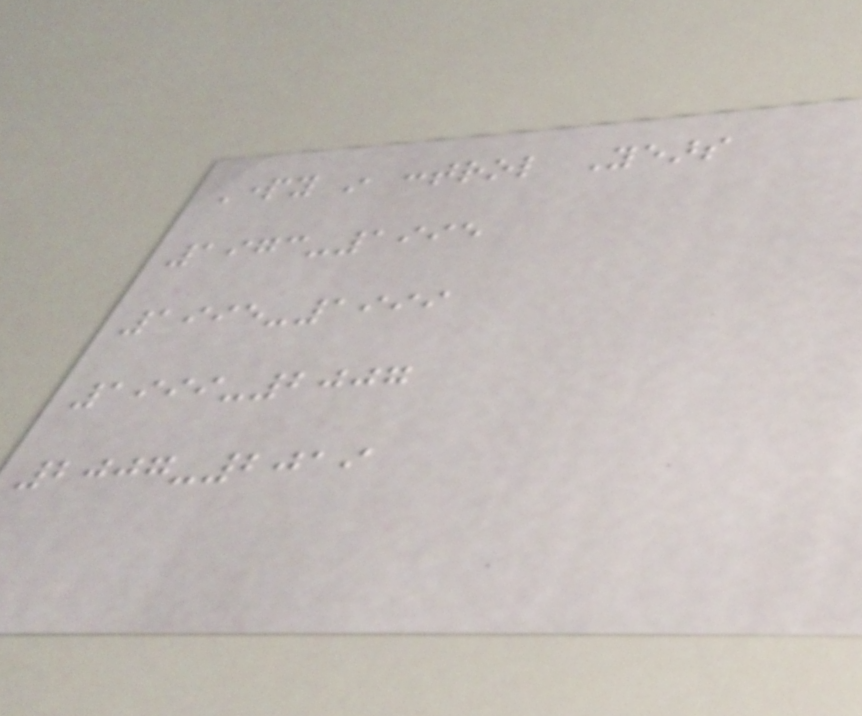Party in control Years
1973-1995
1995-1999
1999-2007
2007-2019
